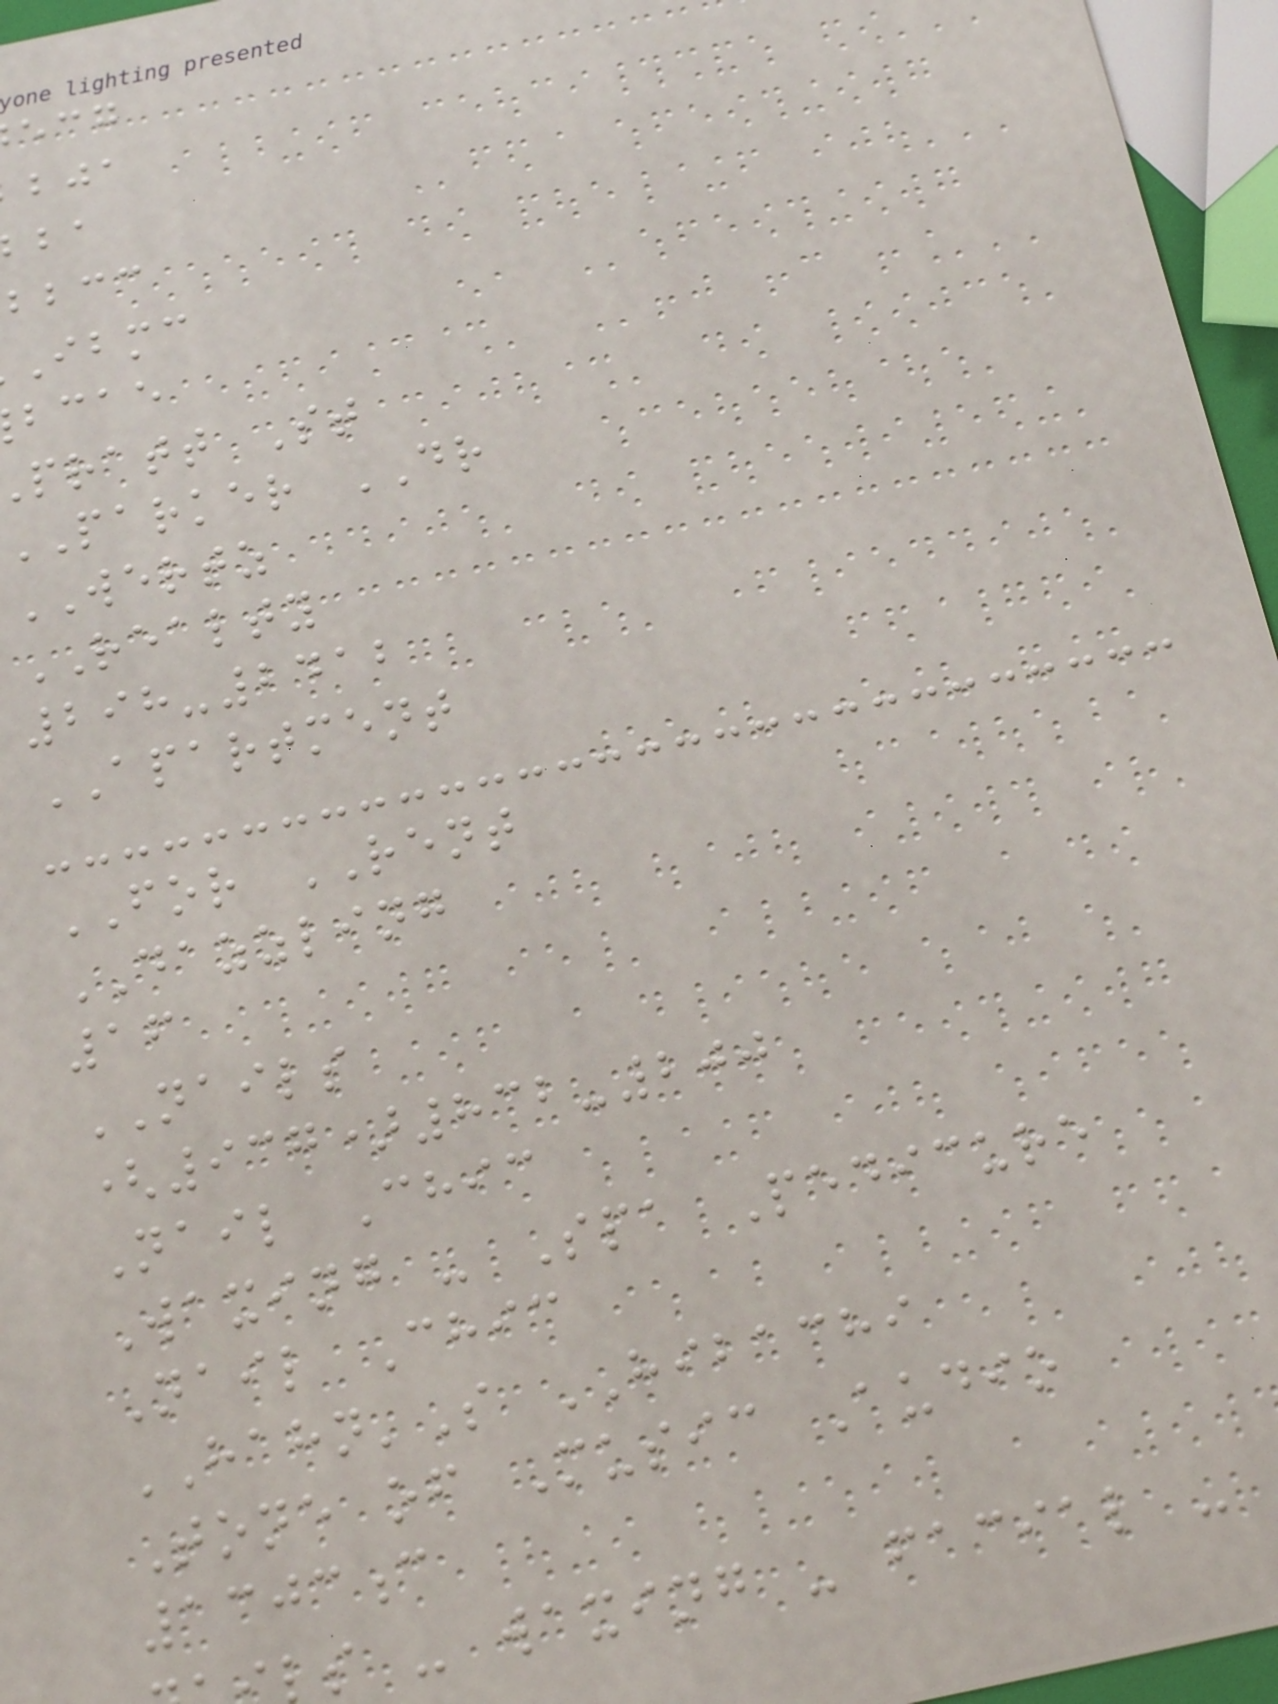bbcc
ibmc
bcae
pratt St
parker DR
WERTZ
REALTY
298-2412
APARTMENT
FOR RENT
DAZZLING
16
NAILS
(937)832-200
Nail Chic
Waxing - Spa Pedicure
Nail Chic
HAHN'S HIBACHI
Tone of Music Audio
1303c
s - waxing - facial -
